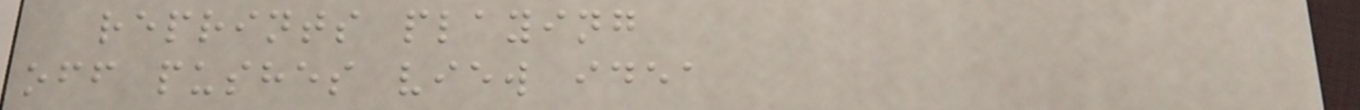reprints playing
off pushes view idea
